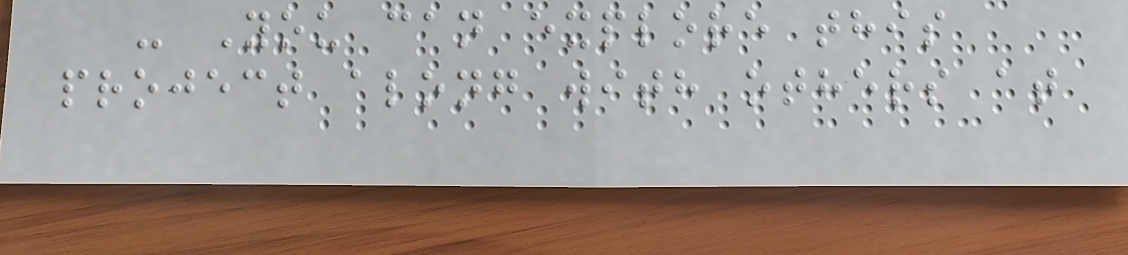- You can explore this
project along with others at
